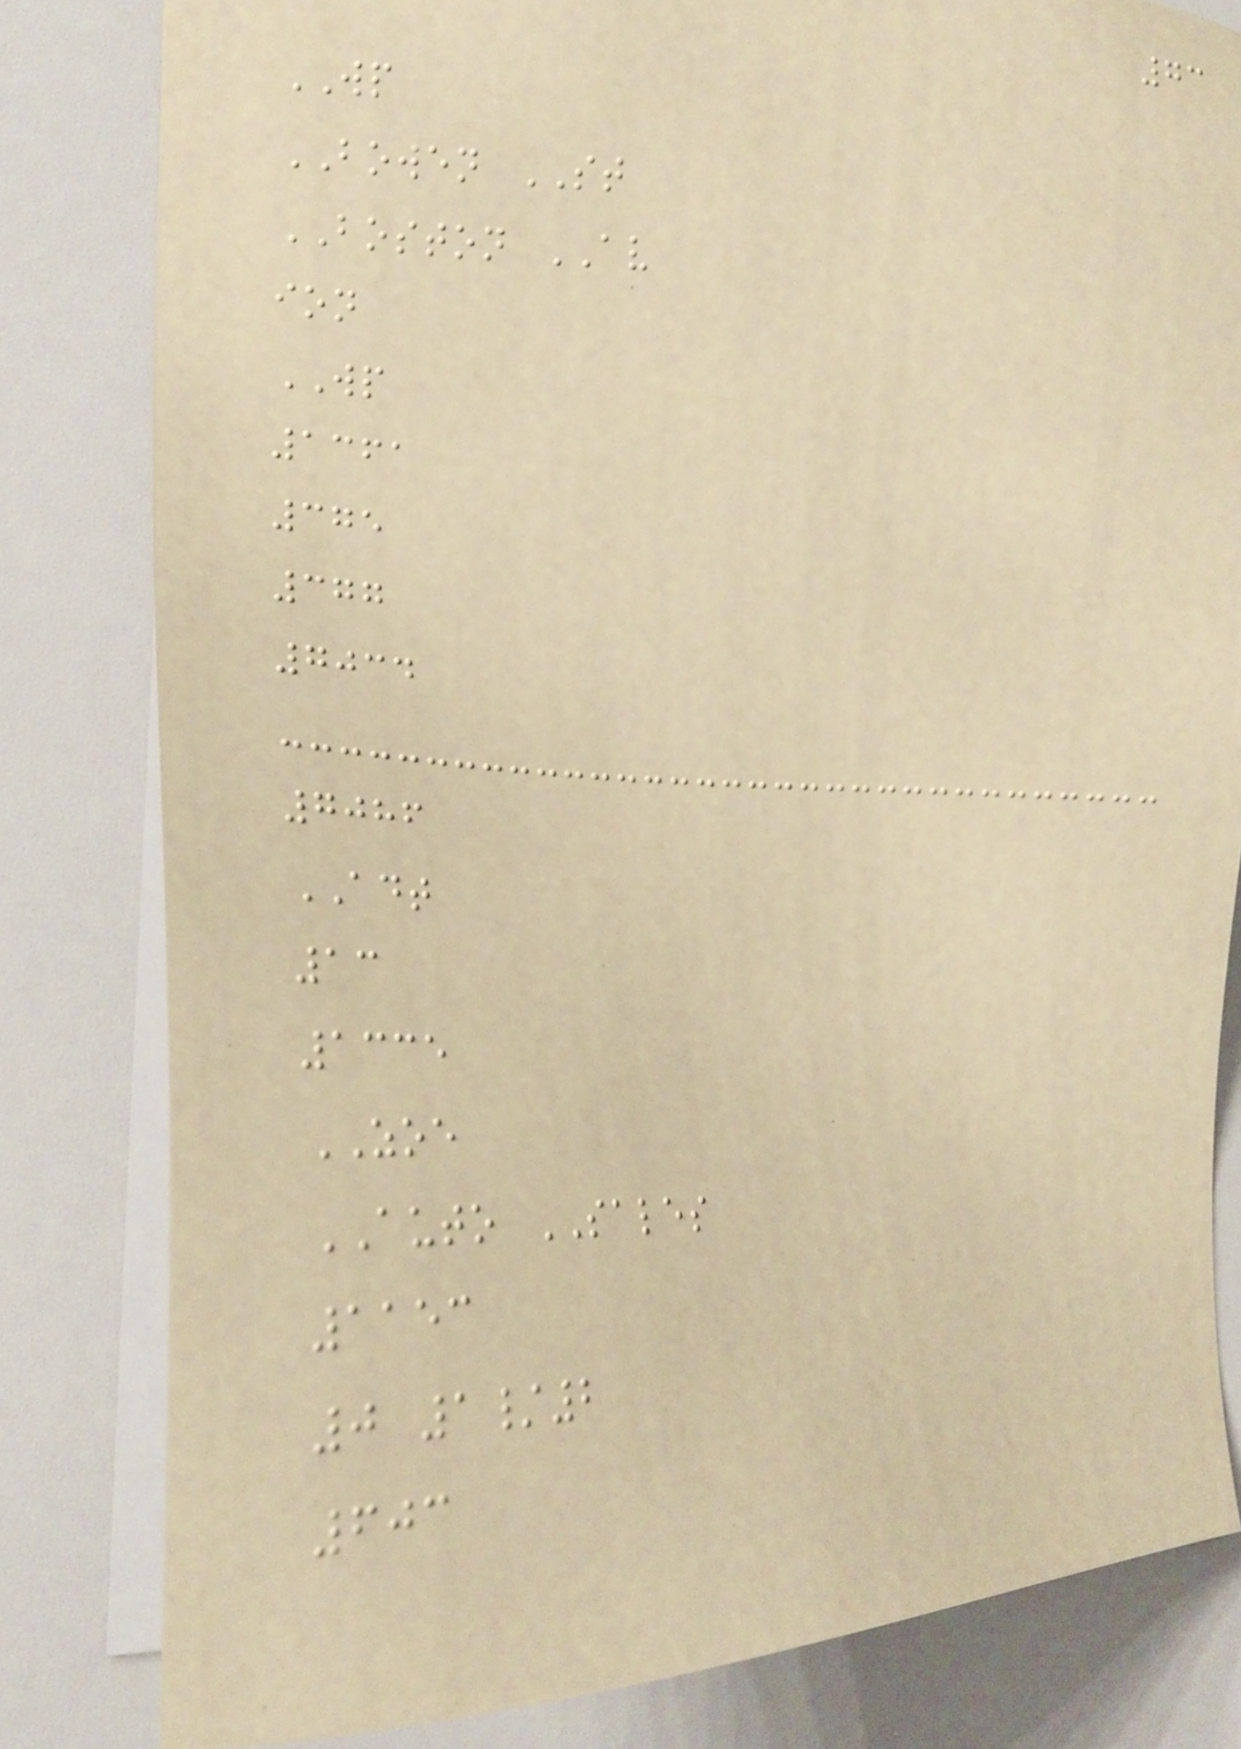73
WP
BOWEN ST
BOSTON AV
ion
WP
1361
375
377
7034
7086
ADT
13
1335
ZOE
AUTO SALES
1153
0 1/2
603
